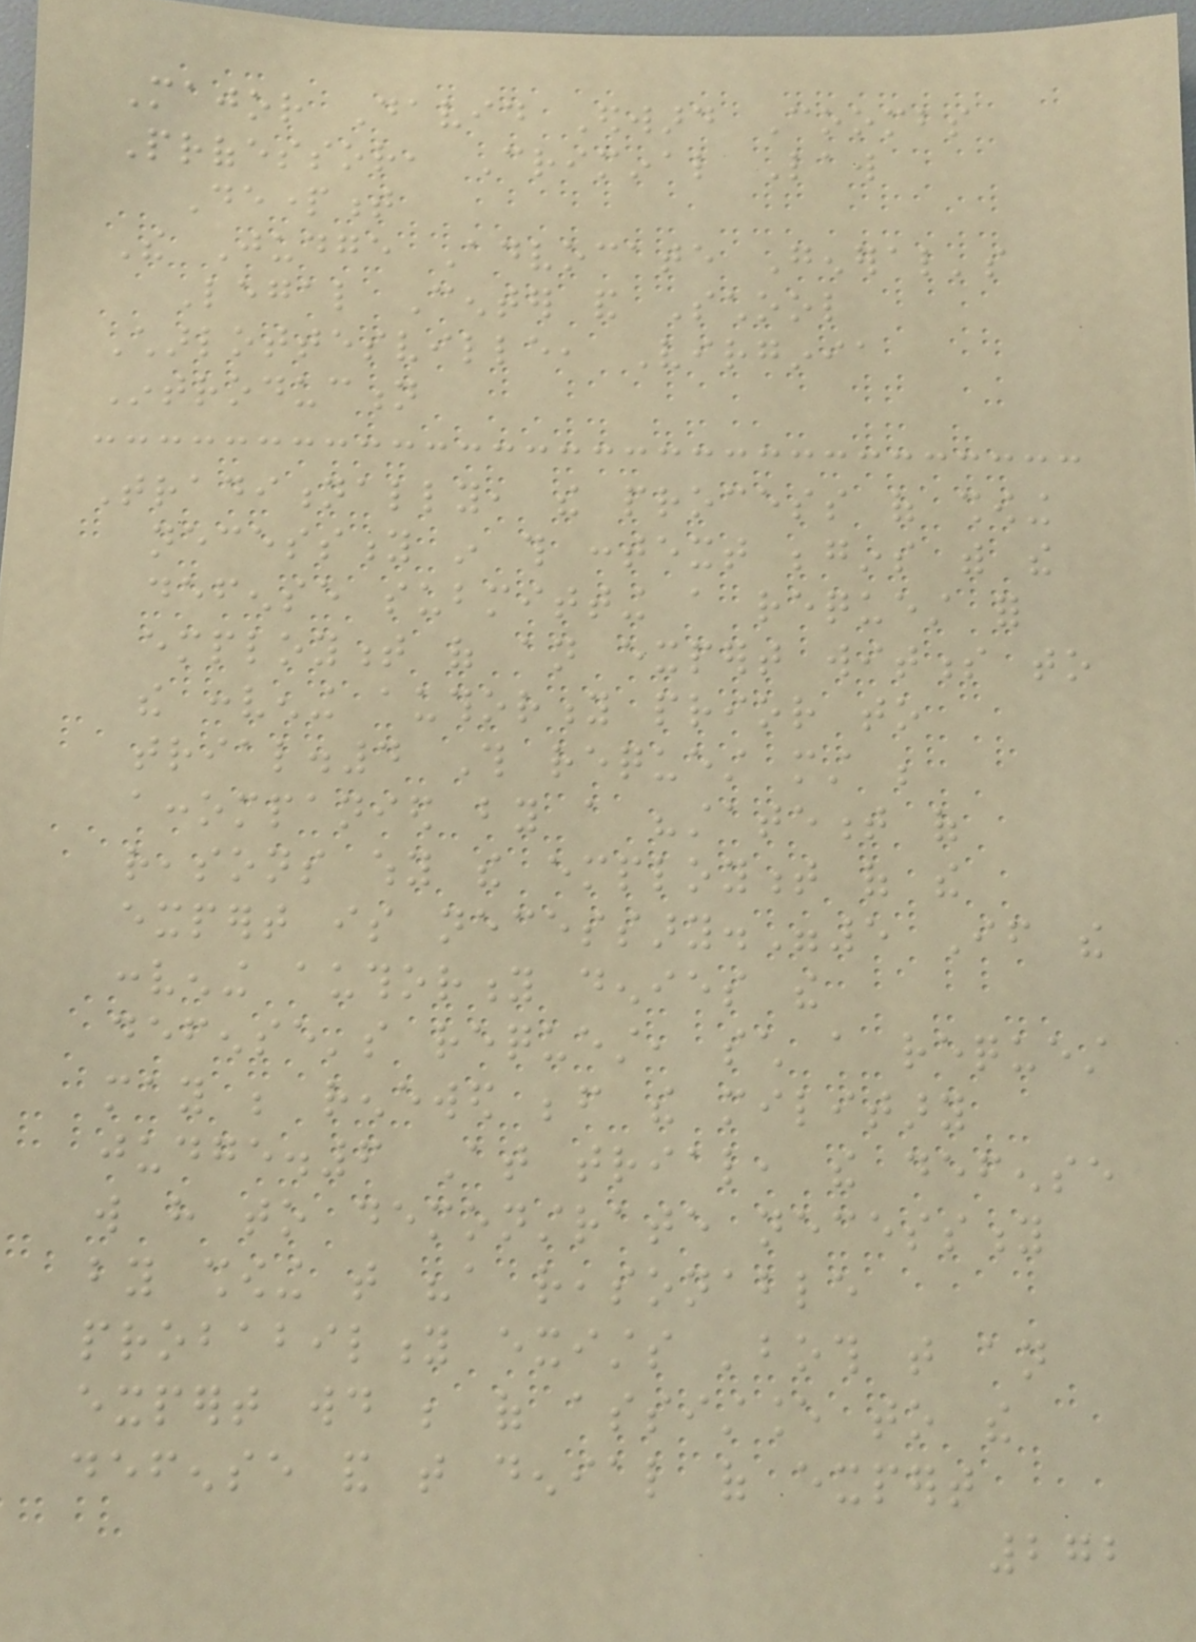Major David Edward Coombs
Professor, Criminal Law
Department
The Judge Advocate General's
Legal Center and School
Charlottesville, Virginia
Introduction
Traditionally, the process of showing
necessity in this context begins with the
defense submitting a request for
employment of an expert witness to
the convening authority prior to
trial.4 This request must be
accompanied by a "statement of
reasons why the employment of the
expert is necessary."5 If the
convening authority denies the
defense's request, such a request
may be renewed before the military
judge.6 At trial, the defense
will have to demonstrate necessity
by showing that "a reasonable
probability exists 'both that an
expert would be of assistance to the
defense and that denial of expert
272
